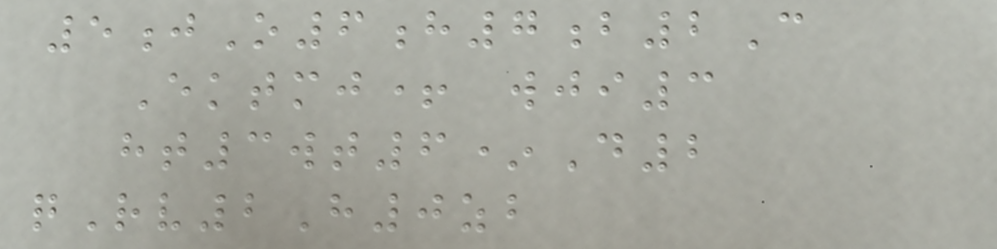5jO6h7b2C
Ektmj+ wji3
ht3wt6*D2
qRv2H0zb
